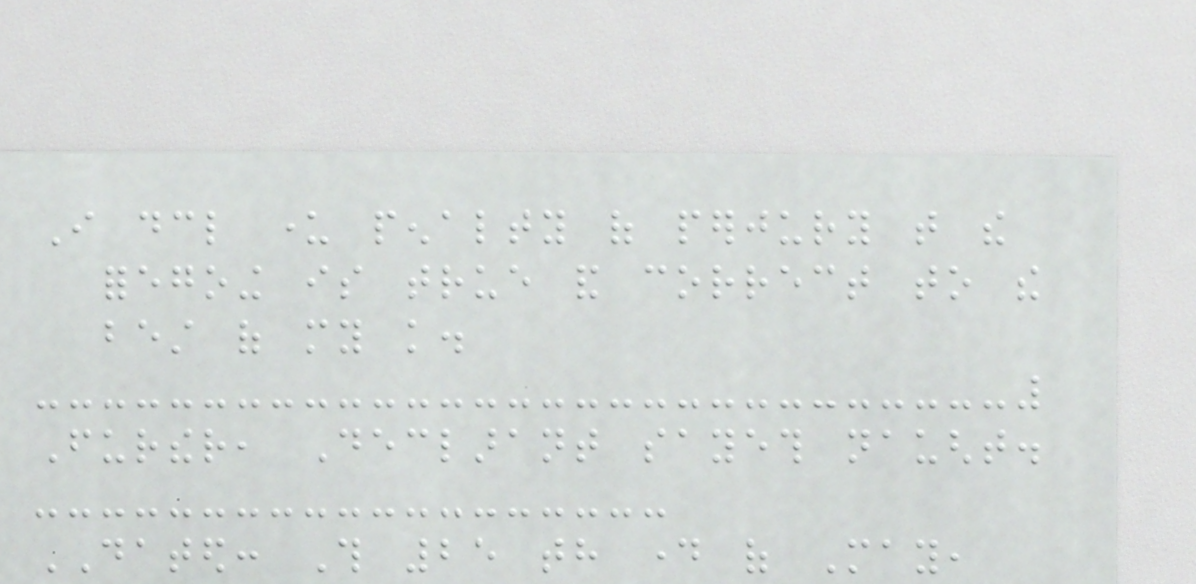I declare under penalty of perjury that the
foregoing is true and correct to the
best of my knowledge.
Further, Declarant sayeth naught.
DATED: This 25 th day of May,
